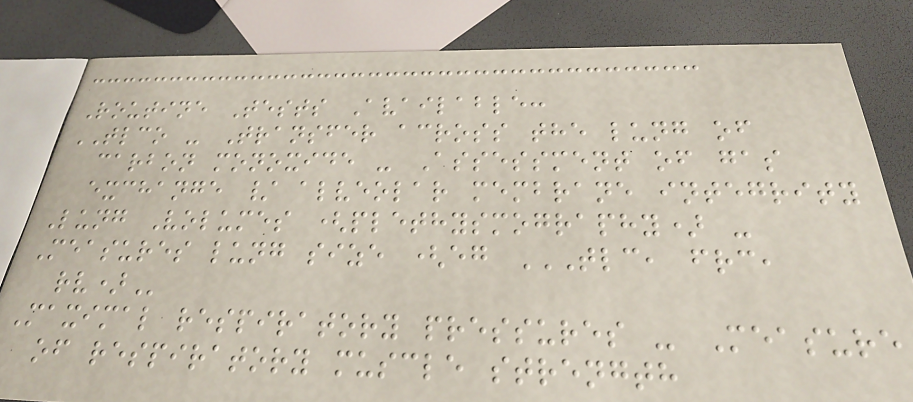Routine Tests Available:
TLCO - Transfer across the lung of
carbon monoxide - Assessment of gas
exchange / alveolar membrane integrity
Lung Volumes (plethysmography) -
Measures lung size (eg TLC, FRC,
RV)
Maximal respiratory pressures - Measure
of respiratory muscle strength
